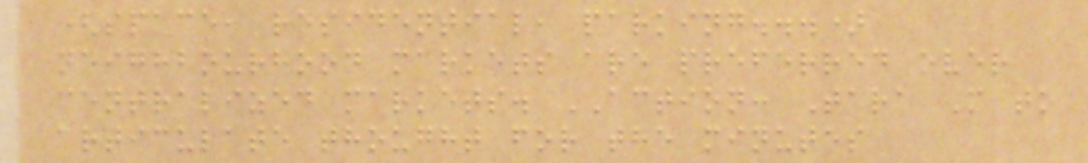(space, residential, parking...)
neighbourhood markets are preferred over
centralized markets. ACTION: Tara M to
articulate thought for the minutes
